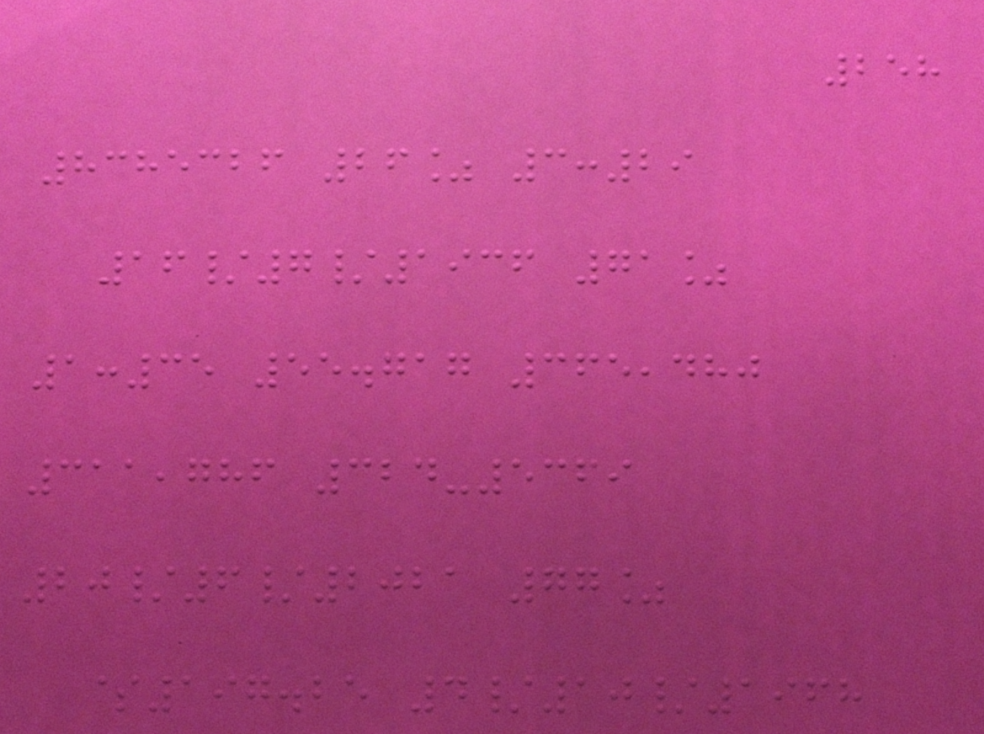258
8385326 26% 3:29
16/7/1936 71%
1:35 55.717 365,480
311,786 324-5369
20/6/2021 77%
$197.25 4/10/1968
